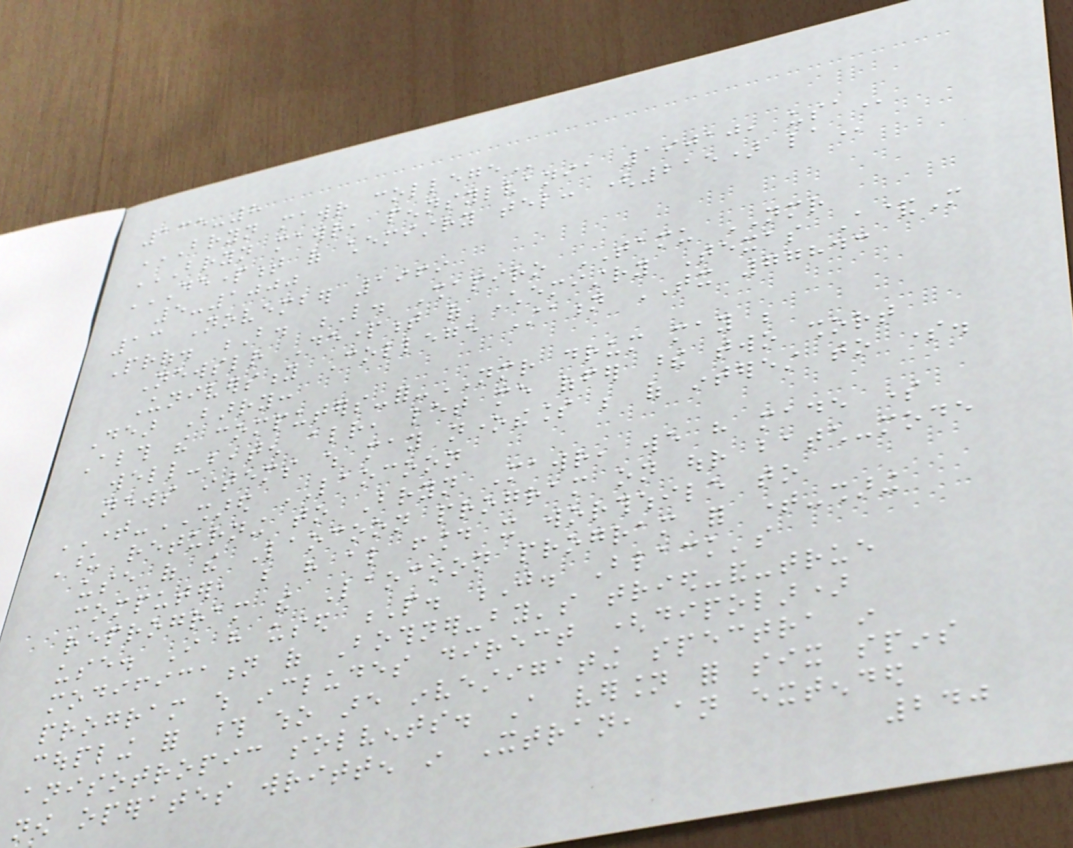135-8
BRYN MAWR COLLEGE
BRYN MAWR, PENNSYLVANIA 19010, USA
DEPARTMENT OF CHEMISTRY TEL: (215) LA
5-1000
13 November 1969
Prof. B. L. Shapiro TAMU NMR
Newsletter Department of Chemistry Texas A&M
University College Station TX 77843
Dear Barry:
Although the computers-for-NMR drum may be
well-beaten already, let me offer these two short
news items which may nonetheless be of interest to some.
TIME-SHARED LAOCOON
Upon returning to Bryn Mawr, we have made some
use of the Laocoon program on our batch-mode
computer, but have also found it worthwhile to
reprogram the Laocoon program for time-sharing
use. I have used P. J. Black's
modification of Bothner-by's tried-and-true
program which includes direct (dipolar)
coupling for those who are investigating spectra in
anisotropic solvents. A version for six spins
now operates written in Xtran, an extended
240
